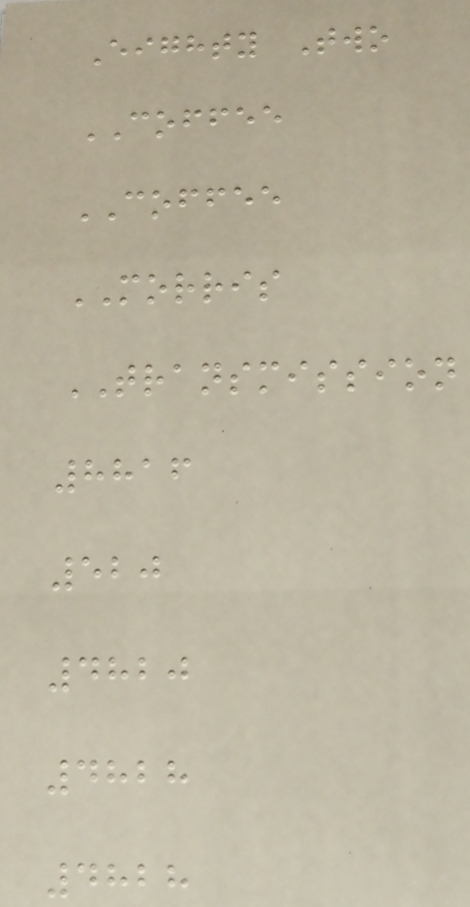Eighty Two
COFFEE
COFFEE
MORRIS
TRANSMISSION
8816
520
4820
4828
4828
